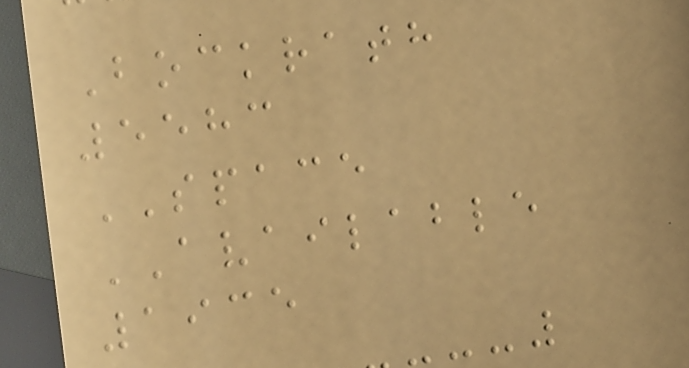Bockrath
5583
SPACE
AVAILABLE
1935
